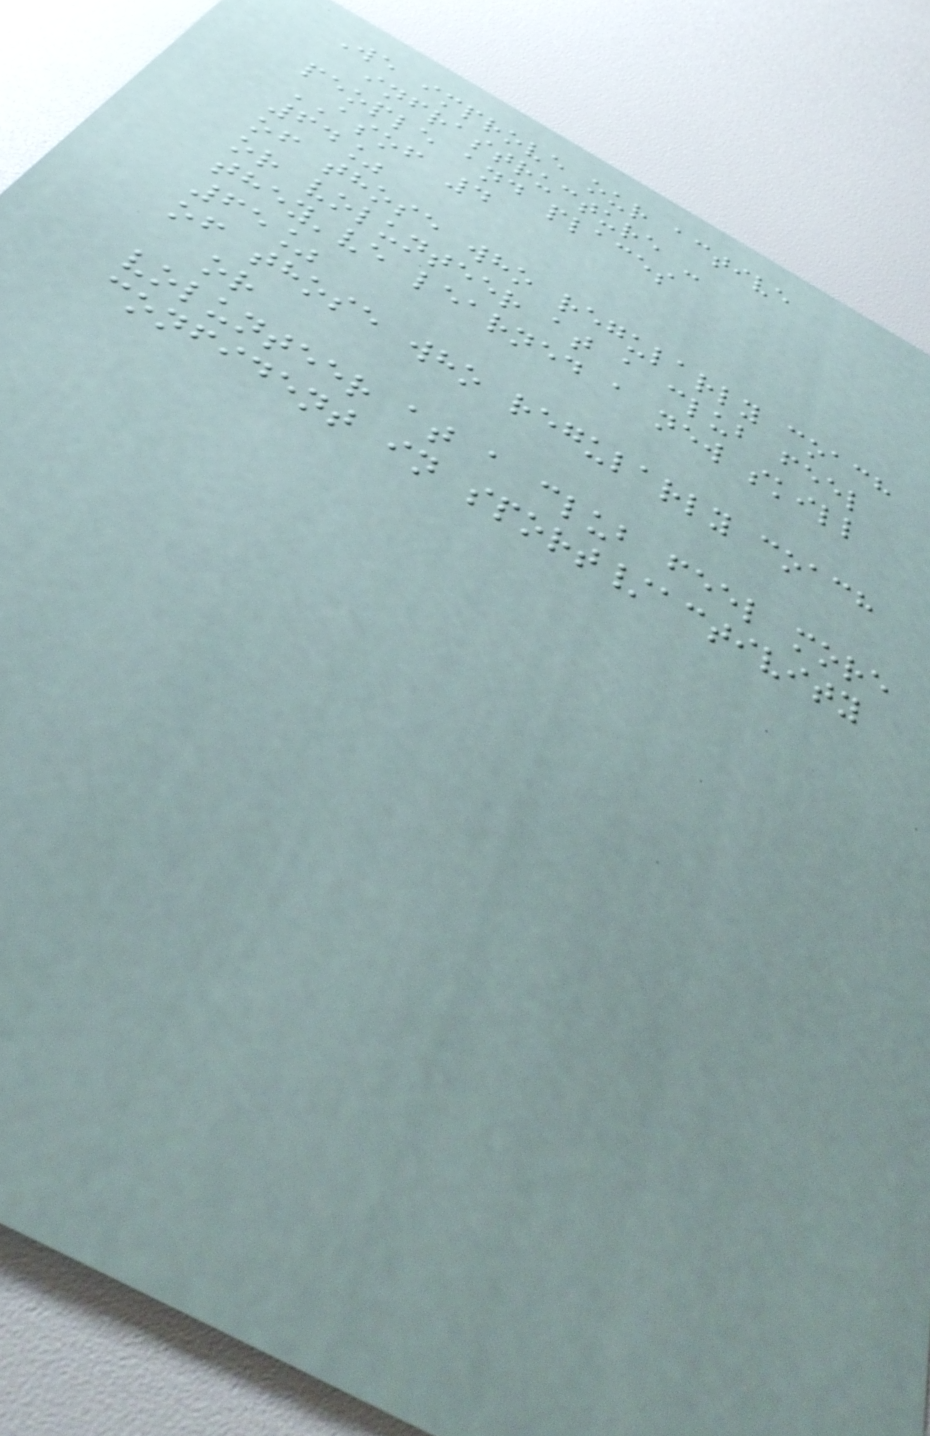We improve our active
infrastructure -
people and places
ASOF 4
64%
of those who regularly coach
or volunteer at a club feel
they've learned a new skill
65%
of those who regularly coach
or
volunteer at a club feel more
confident in sport/activity
